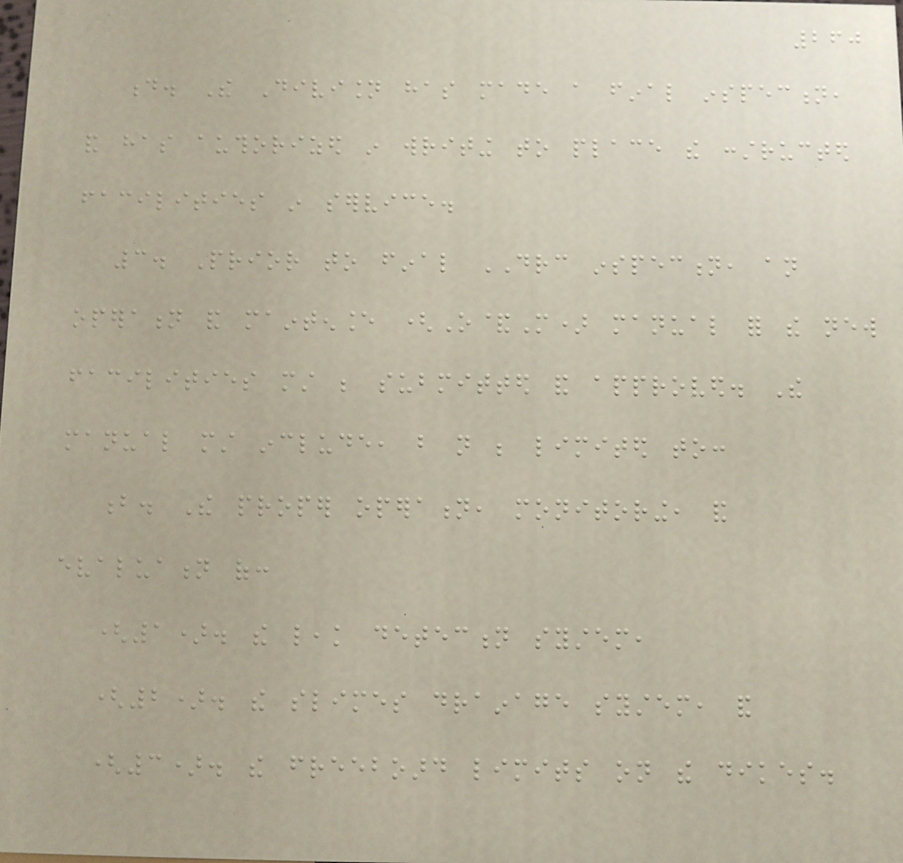260
d. The Division has made a final inspection,
and has authorized in writing to place the constructed
facilities in service.
3. Prior to final DRC inspection, an
operation and maintenance (O&M) manual for the new
facilities must be submitted and approved. The
manual must include, but not be limited to:
b. The proper operation, monitoring, and
evaluation of:
(1). the leak detection system,
(2). the slimes drainage system, and
(3). the freeboard limits on the dikes.
